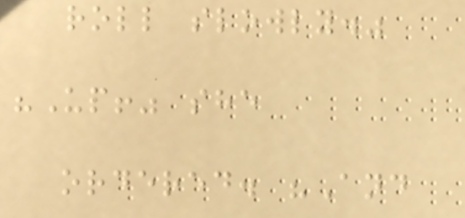roll slowly."
"Up!" she
ordered. "And
